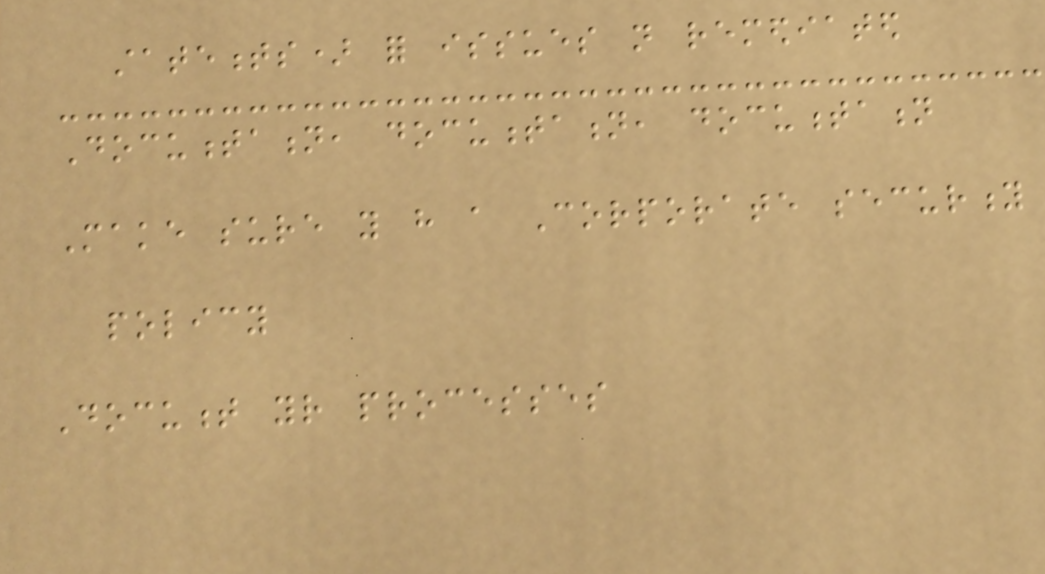statements) for issues not remediated
Documentation, documentation, documentation
Make sure you have a Corporate security
policy
Document your processes
